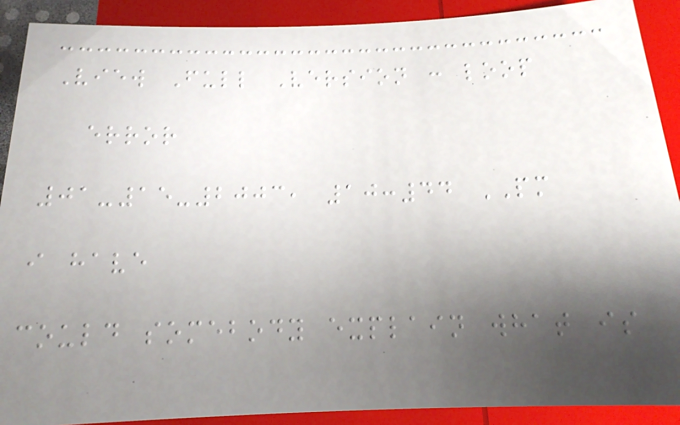View Full Version : loop
error
01-15-2003, 10:44 PM
i have
could somebody explain what is
